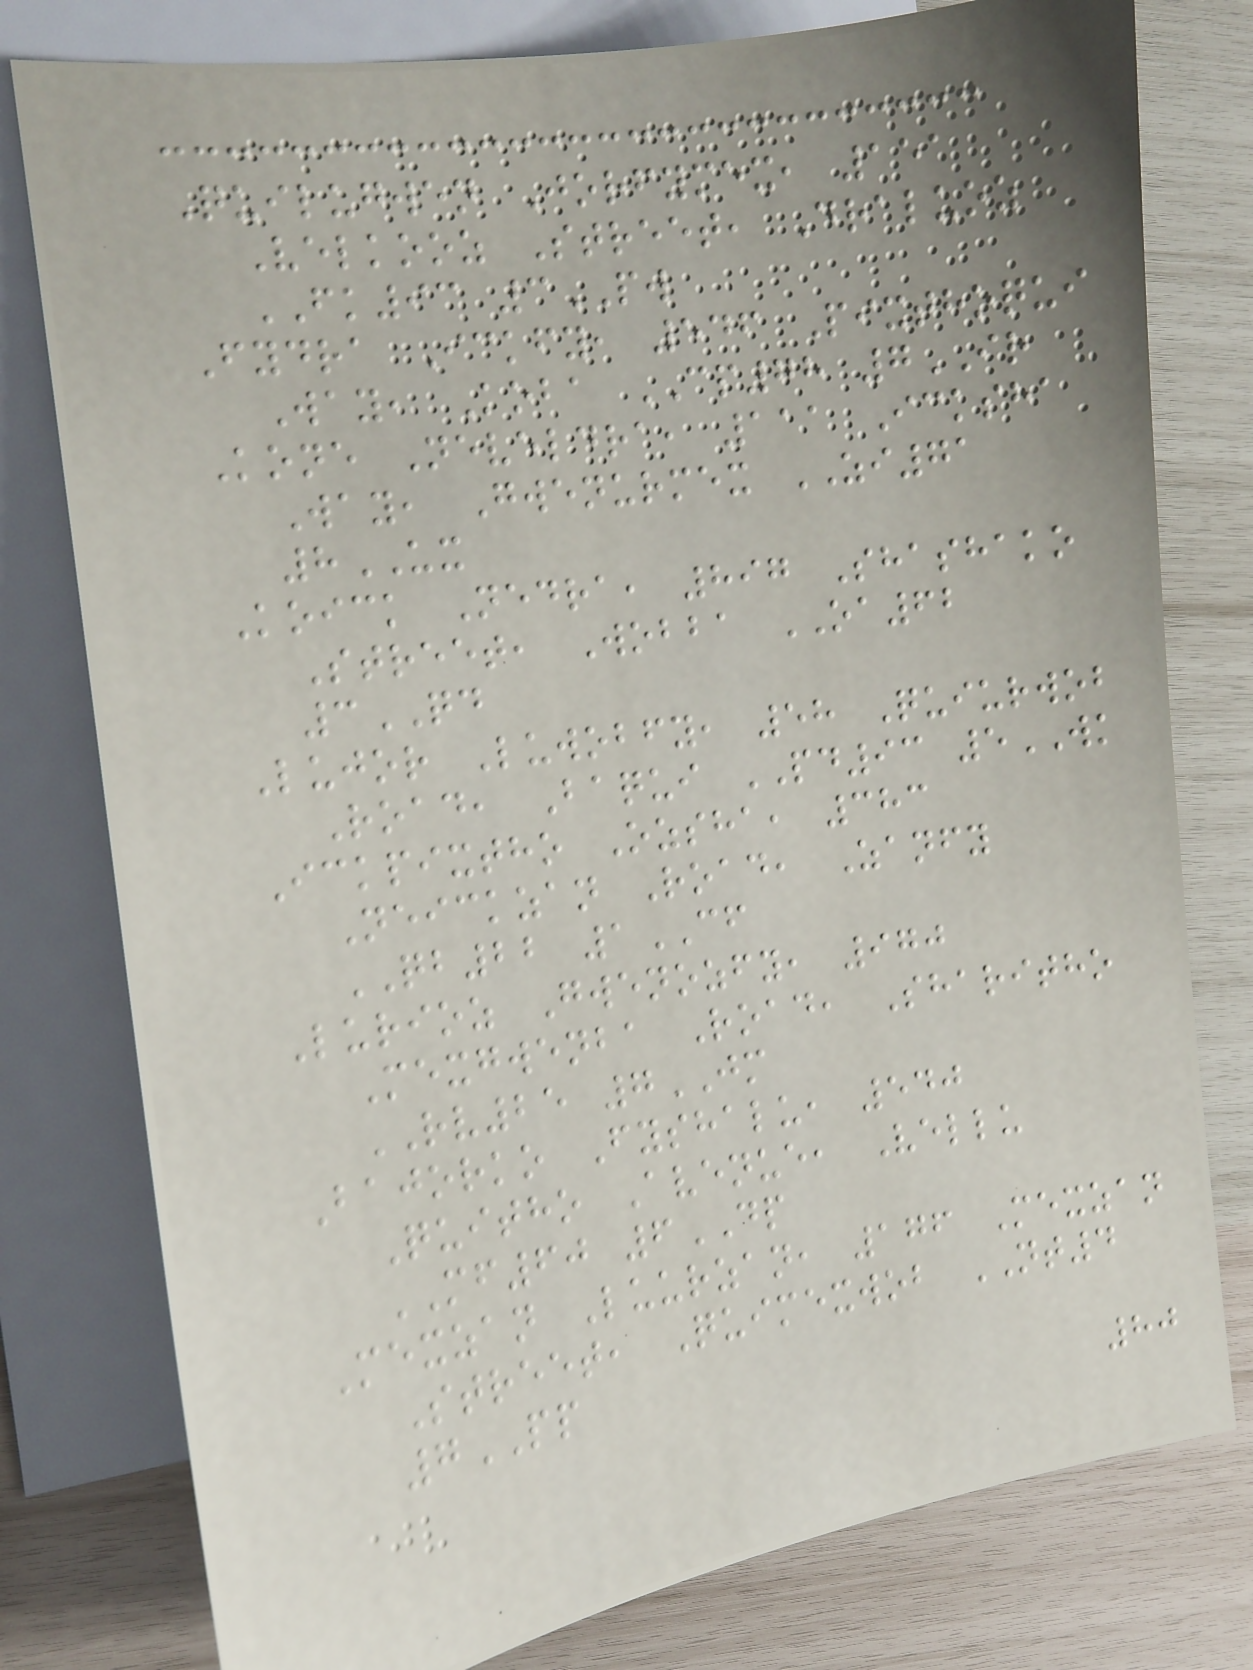Quilugwen Jorfymex, 151
Velkooz Street, Draluoz
FK93 3PW
Fydra Ickfy, 546 Pixthoqui
Way, Koba CP78 7IR
Kone Neveldra, 111 Icksha
Way, Gwenurmex ZI71
8UX
Koick Nedra, 897 Shashako
Street, Wobba OA62
3QD
Lujor Luwobfy, 58 Quiurwob
Road, Baqui PD93 5WK
Ickpixtho Ozsha, 383
Neickzan Road, Zanfy
QB22 1CF
Lurioz Gwenozfy, 970
Mexgwenba Road, Sharitho
RV25 7JM
Bajorko Fyshalu, 540
Quitho Avenue, Vellu
MF60 6DP
Mexzan Luurzan, 176 Mexzan
Street, Quimexwob NT4
7PP
80
